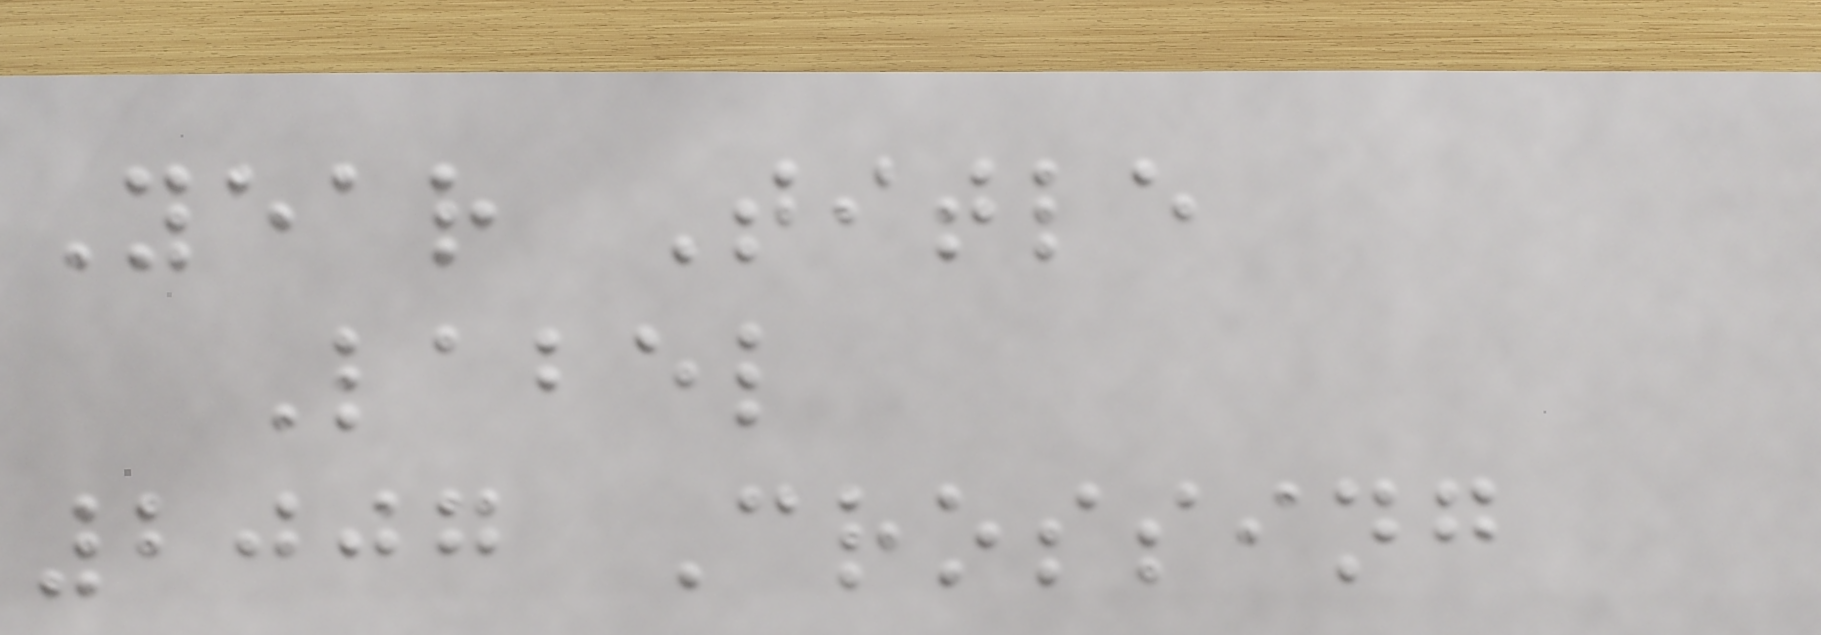Year Title
Label
2007 Crossing
